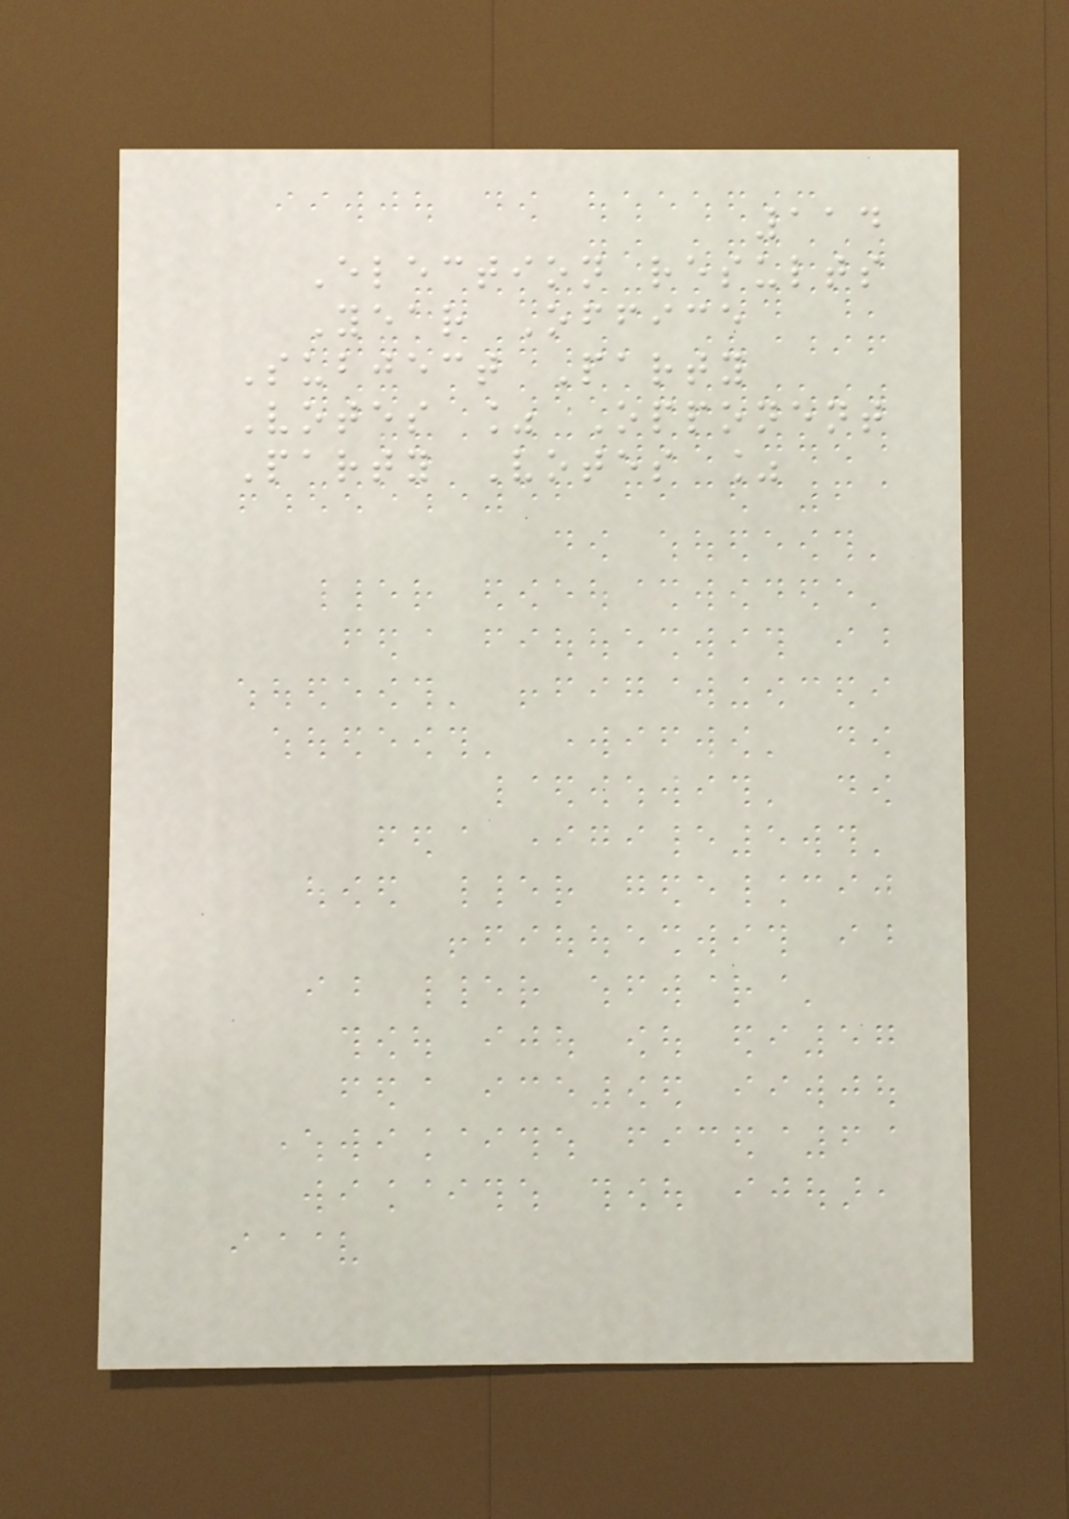114
Election results
Year Office
Subject Party
Votes % Opponent
Party Votes %
